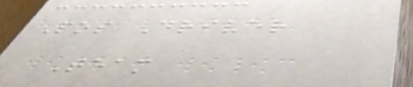Pos Driver
Team
